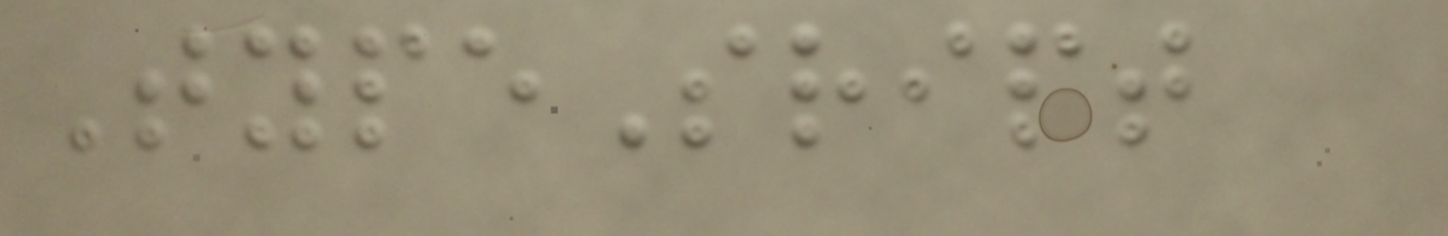TypeSript
